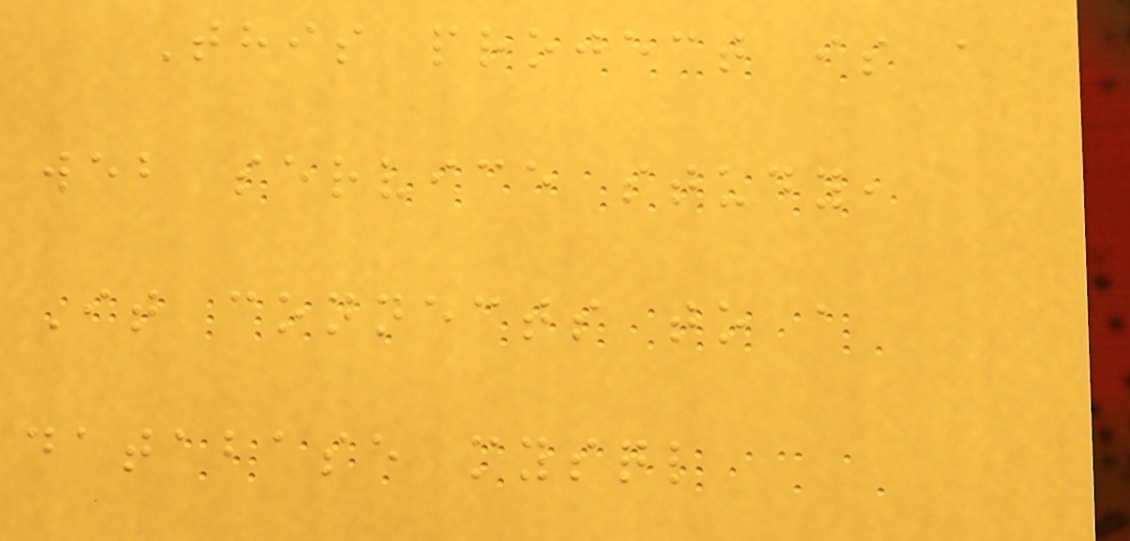This project is a
web service study,
It connects to a
database mysql
